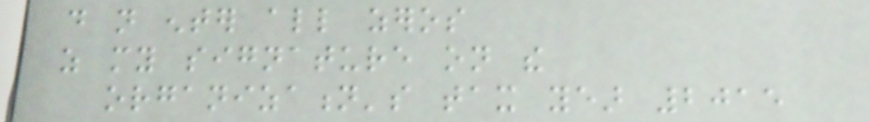do not enter all zeros
as my signature on the
organization's tax year 2015
